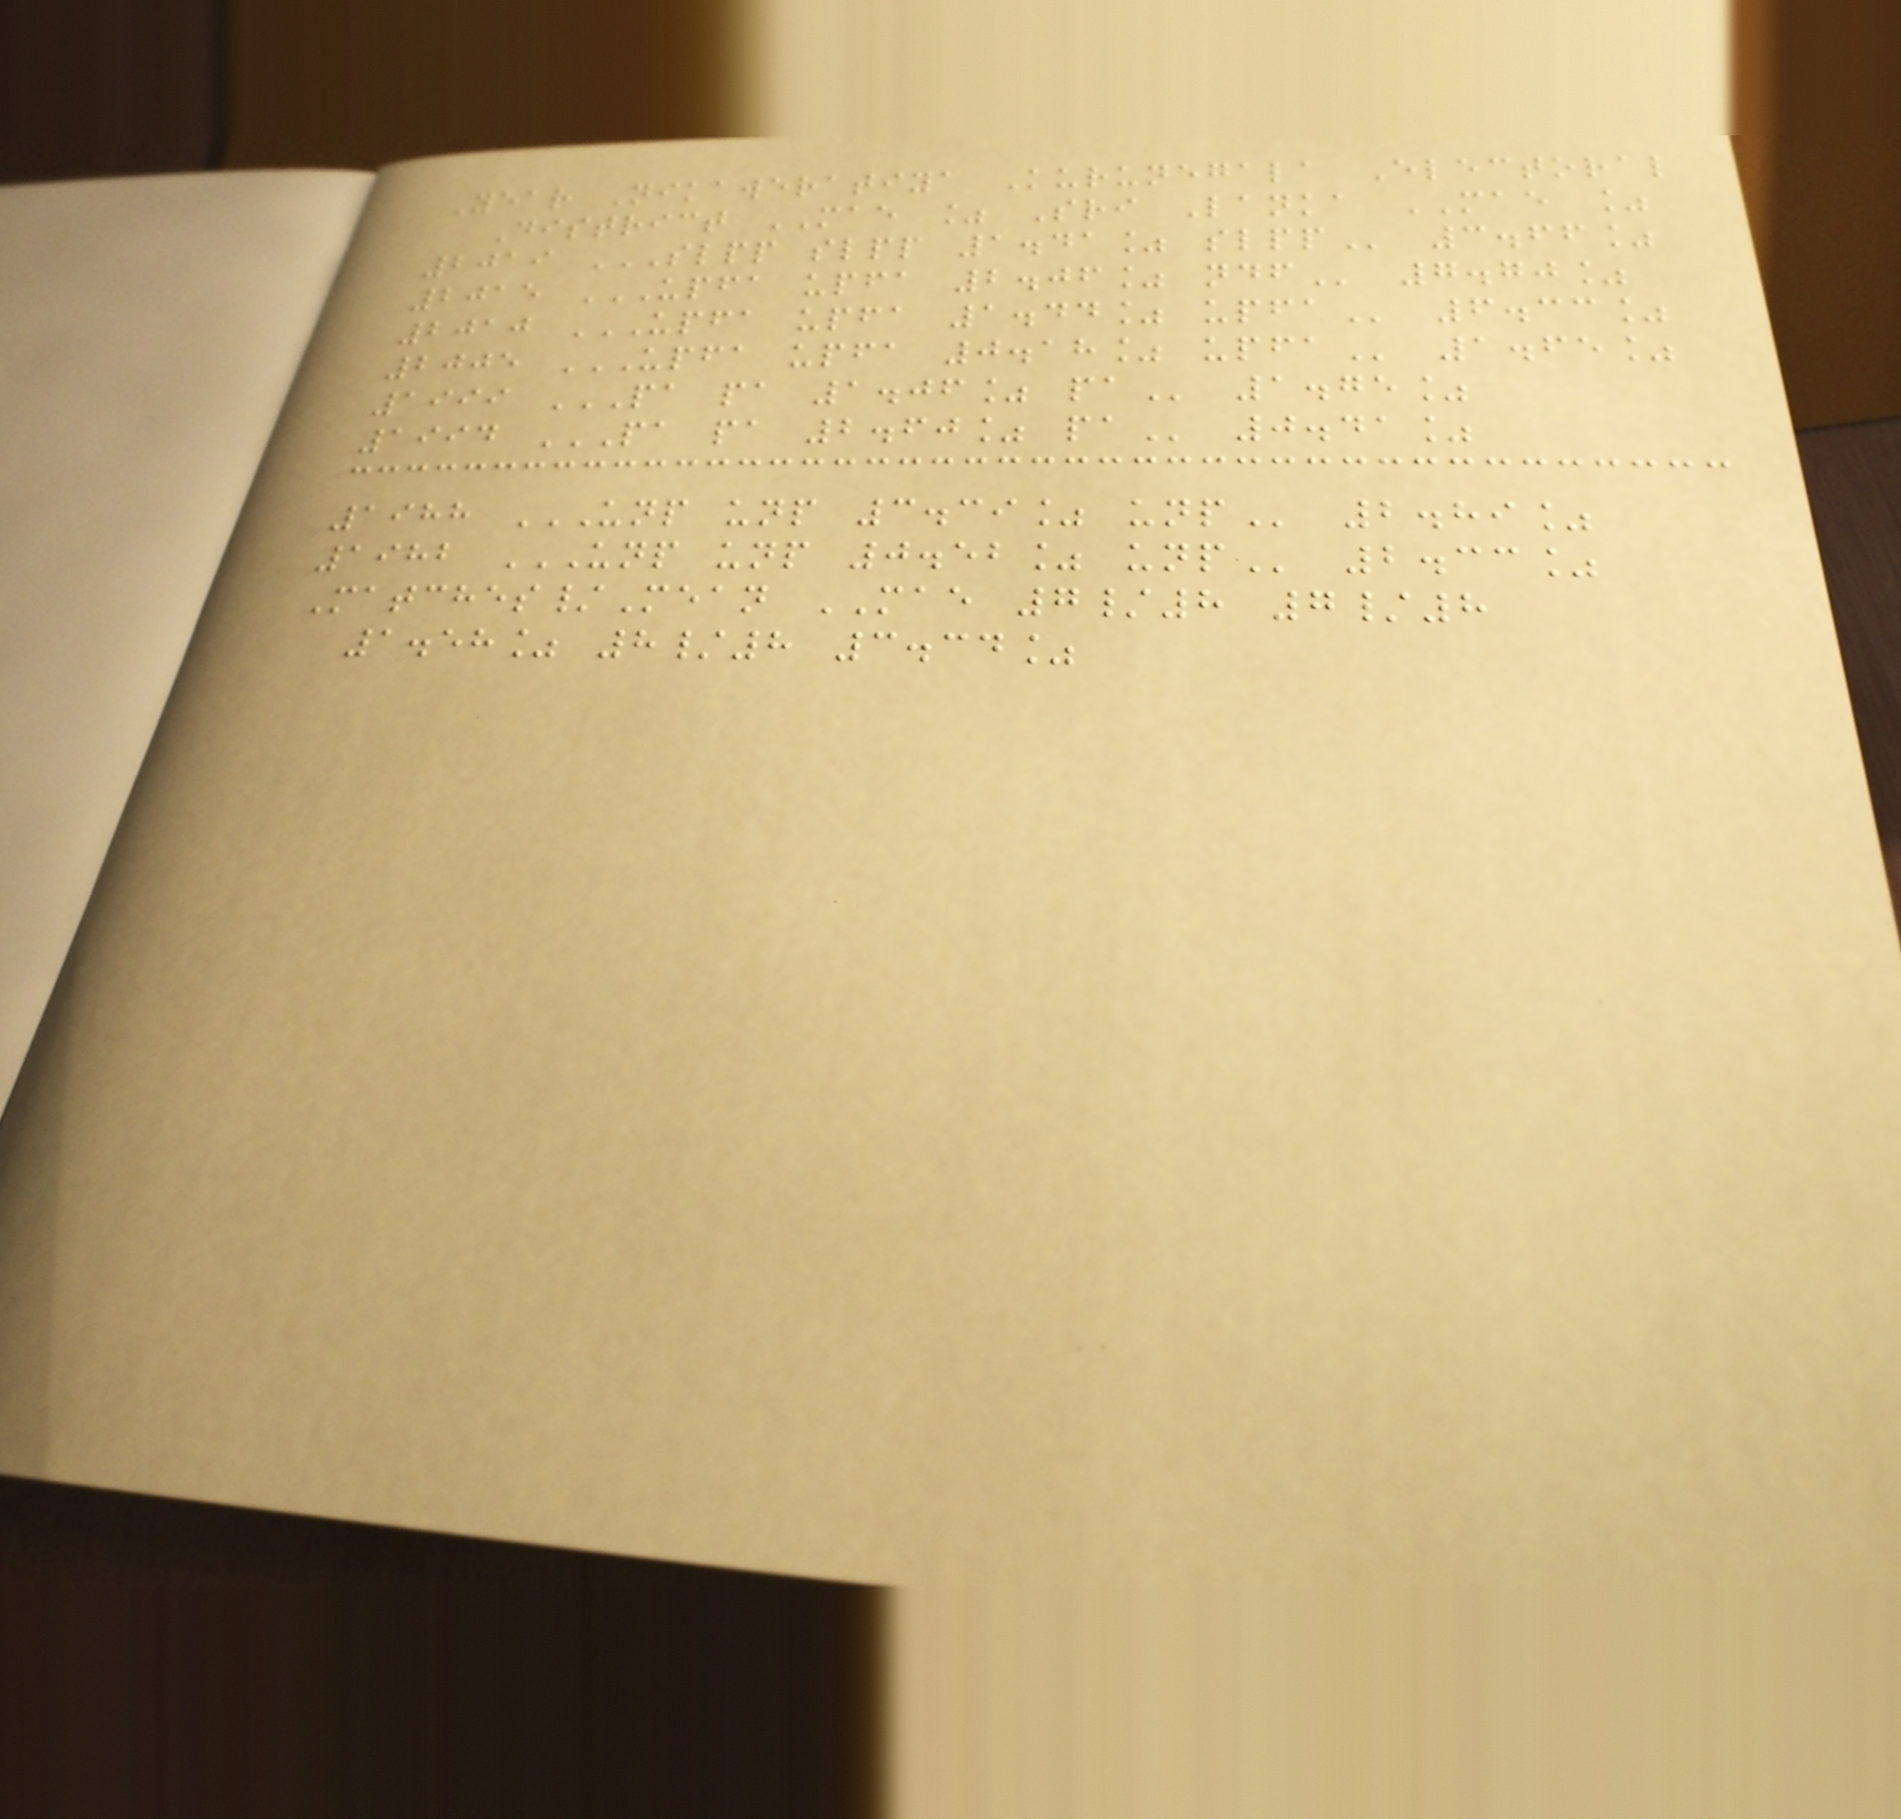Year Nikaweratiya Kurunegala Electoral
District MAE % Sri Lanka MAE %
2019 SLPP SLPP 1.41% SLPP 3.66%
2015 UPFA UPFA 2.06% NDF 7.70%
2010 UPFA UPFA 1.44% UPFA 6.33%
2005 UPFA UPFA 0.18% UPFA 1.65%
1999 PA PA 1.06% PA 1.75%
1994 PA PA 2.60% PA 0.41%
1988 UNP UNP 3.39% UNP 2.89%
1982 UNP UNP 0.52% UNP 2.33%
Matches/Mean MAE 7/8 7/8
1.58% 8/8 3.34%
